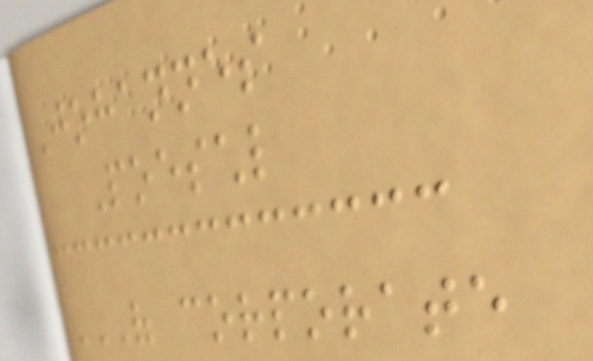Johannes
Poeschl
OF CORPORATE
